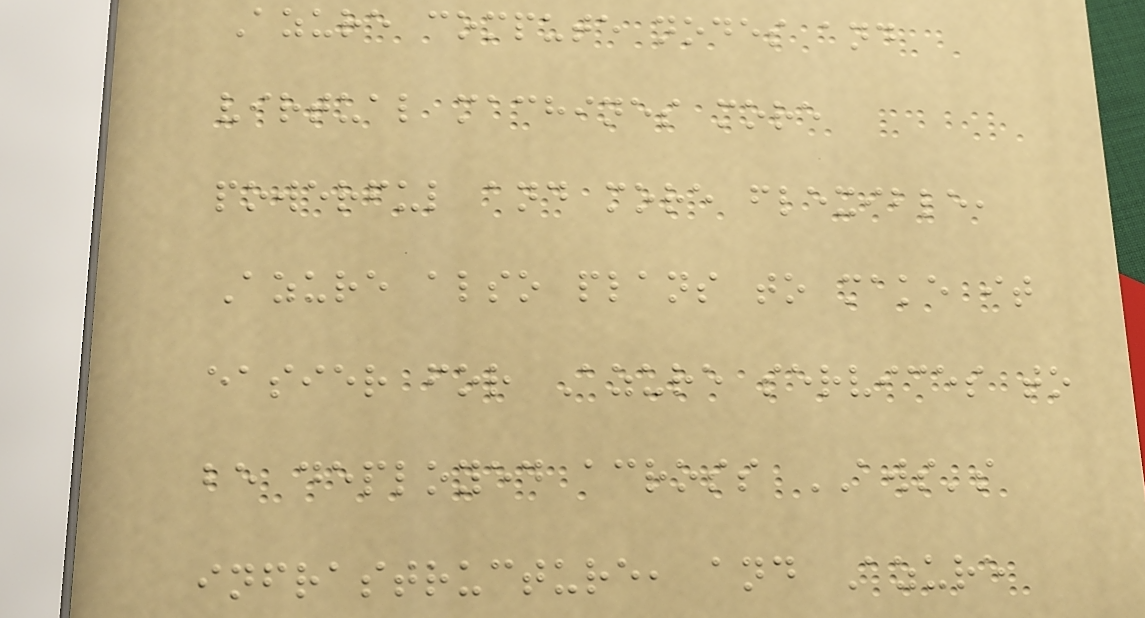Azure compute nodes and
virtual machines more
powerful and more flexible,
Azure also plans to make it
easier for Azure services to
be deployed across AWS's
infrastructure, and Azure
